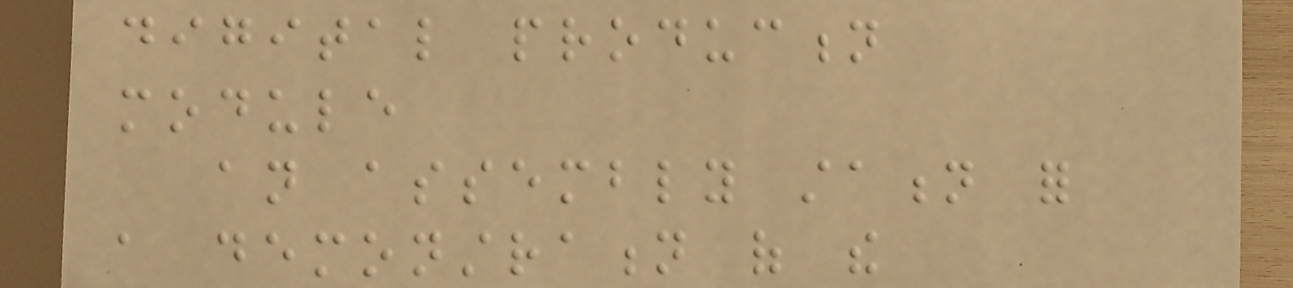digital production
module
an assembly station for
a demonstration of the
